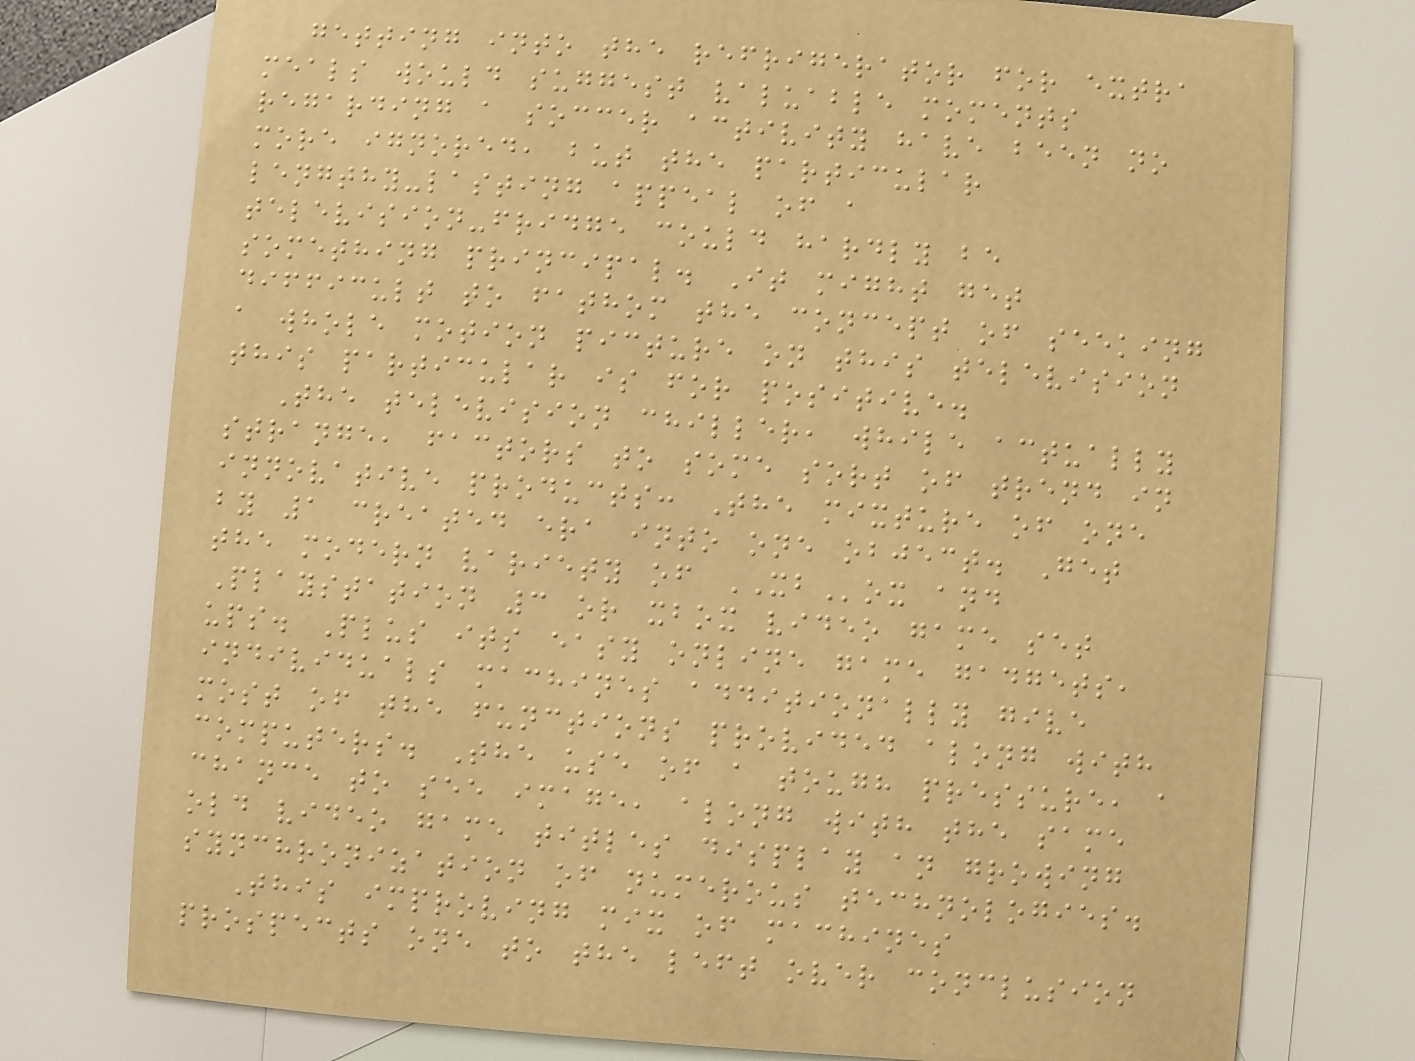getting into the refrigerator for extra
meals would suggest valuable moments
regarding a soccer activity have been no
more ignored, but the particular
lengthy-lasting appeal of a
television-fridge could hardly be
something principal. It might get
difficult to fathom the concept of seeking
a whole motion picture on this television
this particular is for positive.
The television chiller, while actually
strange, factors to some sort of trend in
innovative products: The mixture of one
by 1 created era into one object. Get
the modern variety of XBox and
Playstation 3 or xbox video game set
ups. Plus its easy online game gadgets,
individuals machines additionally give
most of the functions provided along with
computers. The use of a tough pressure, a
chance to see image, along with the same
old video game titles display an growing
synchronization of numerous technologies.
This improving mix of machines
prospects one to the left over conclusion
